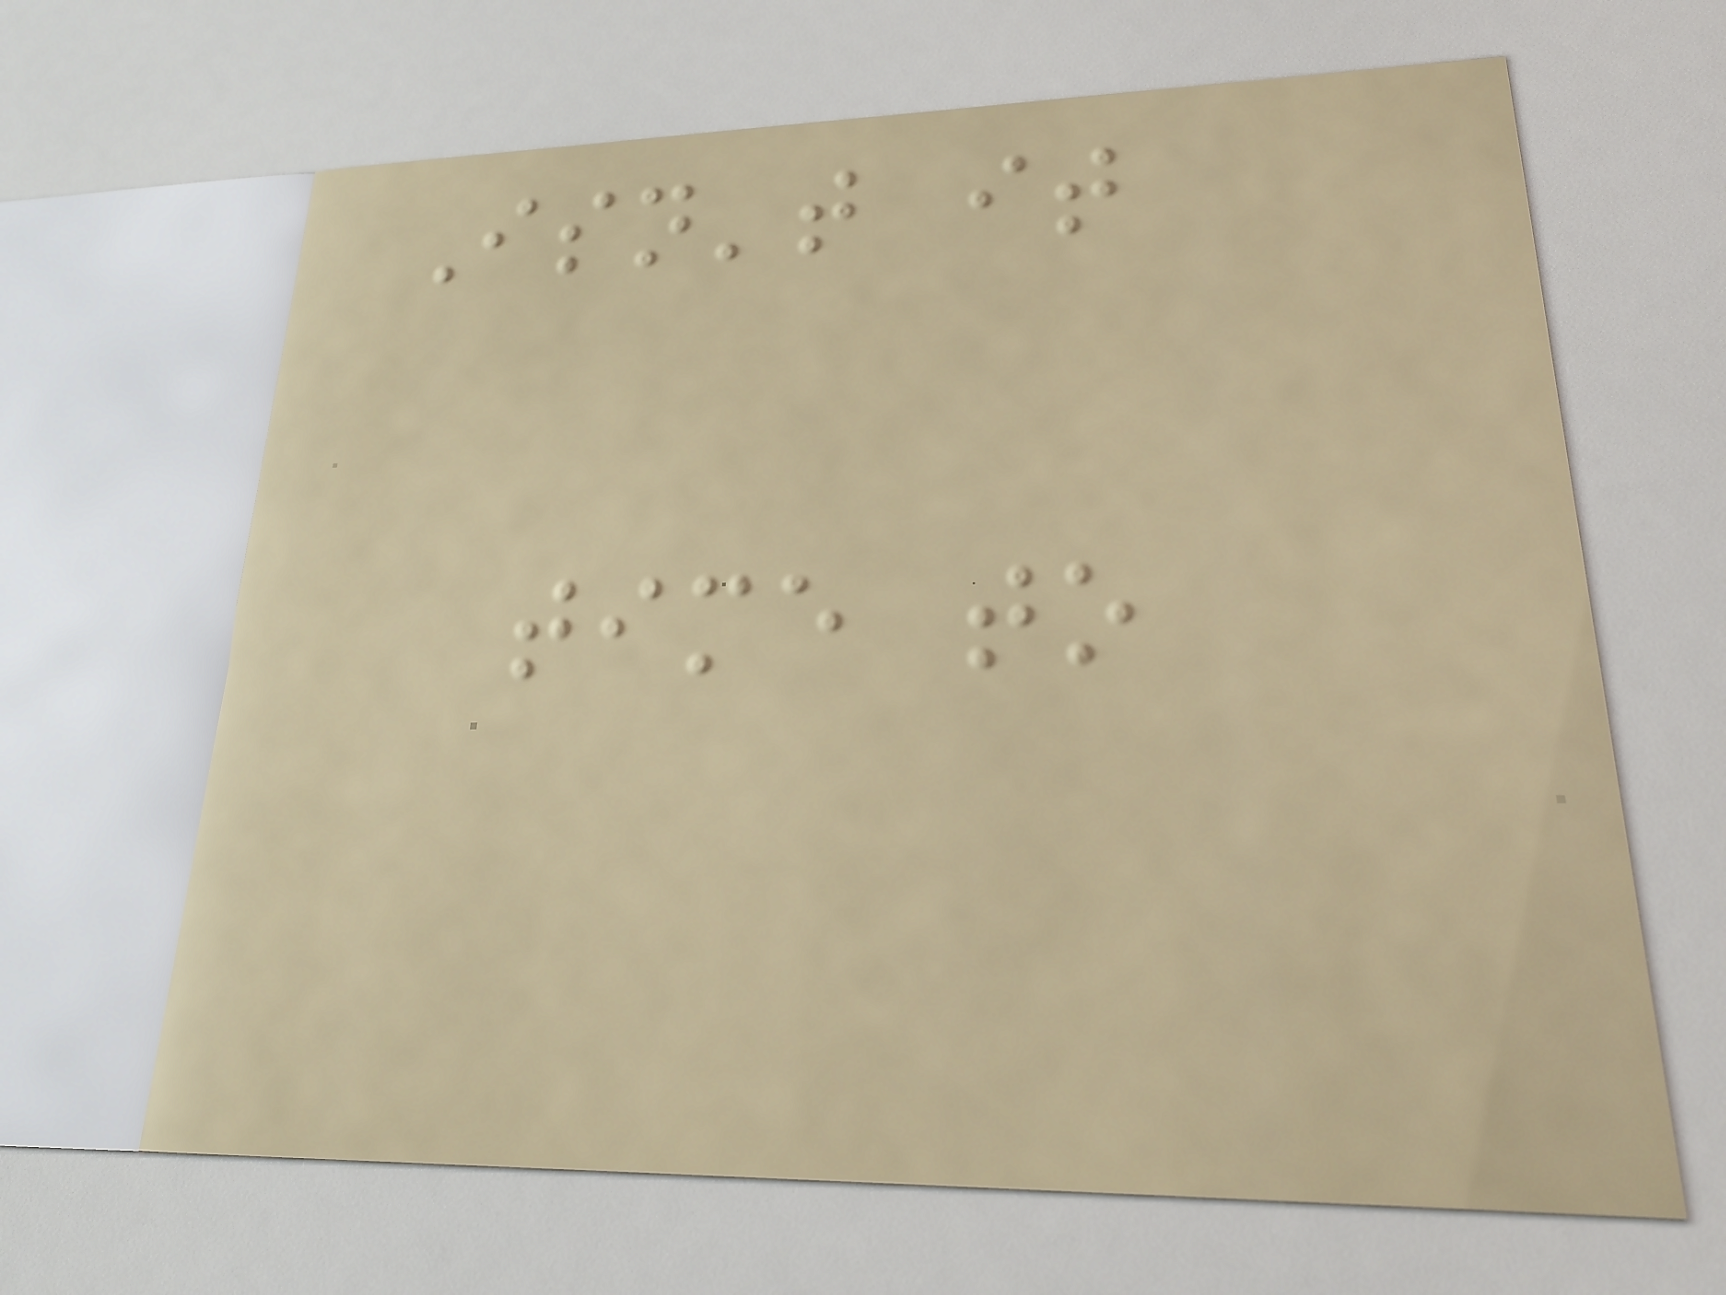Isn't it
time to
